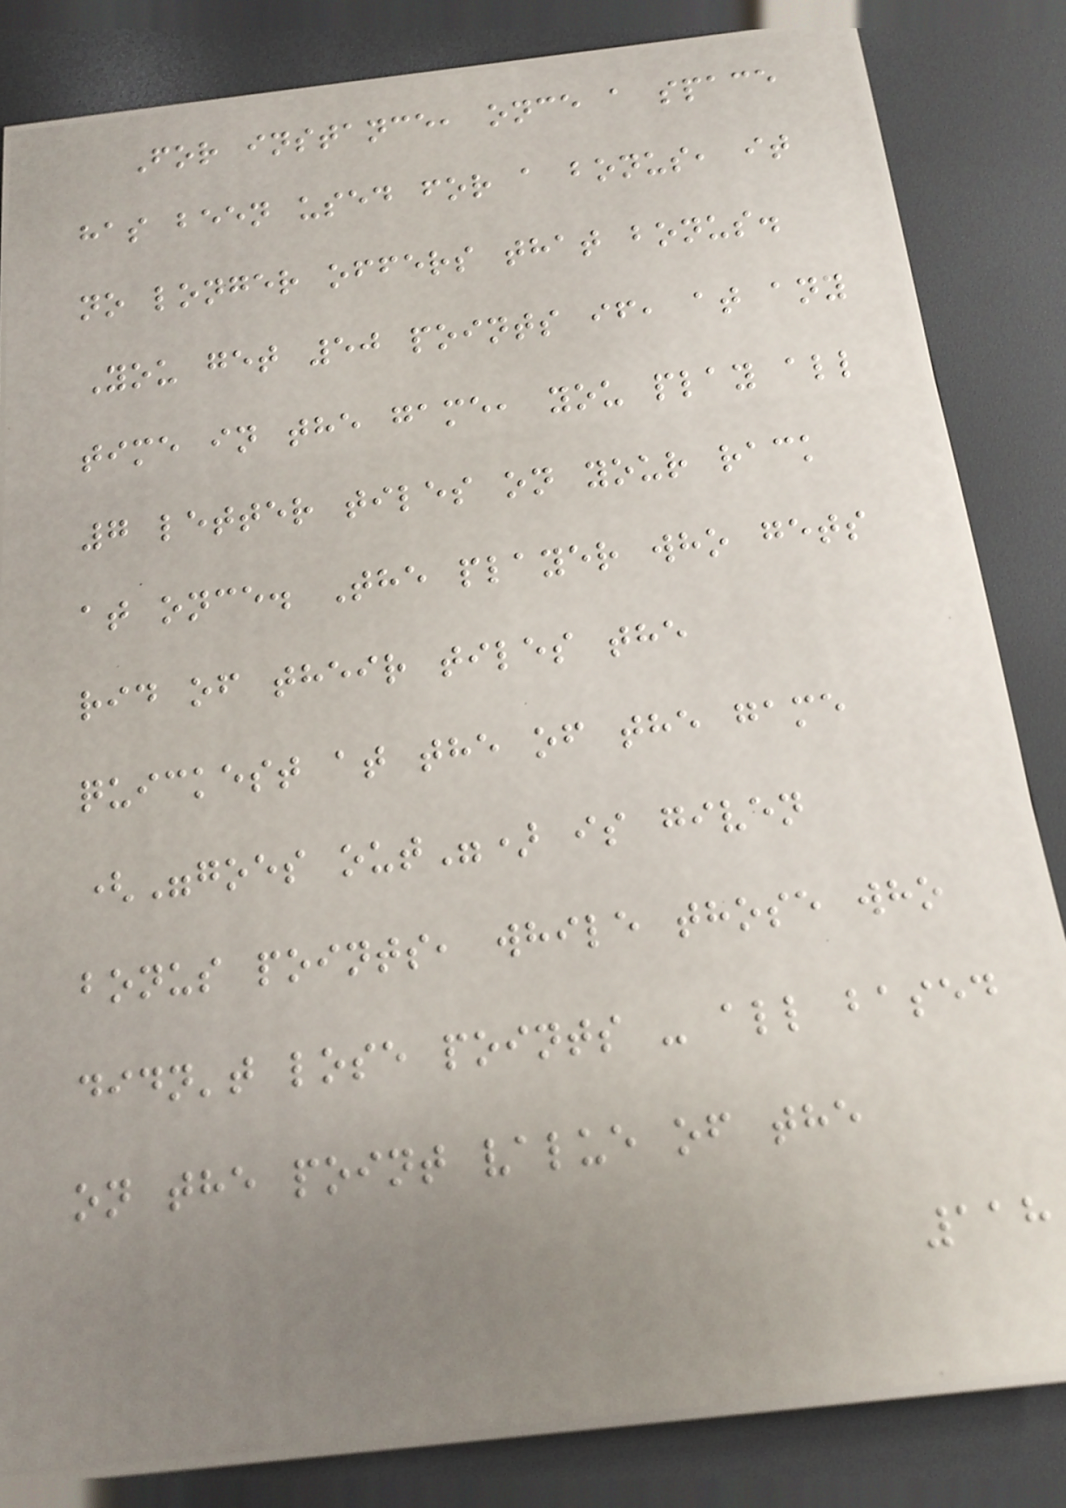For instance, once a space
has been used for a bonus, it
no longer offers that bonus.
You get 50 points if, at any
time in the game, you play all
7 letter tiles on your rack
at once. The player who gets
rid of their tiles the
quickest at the of the game
("goes out") is given
bonus points, while those who
didn't lose points - all based
on the point value of the
118
